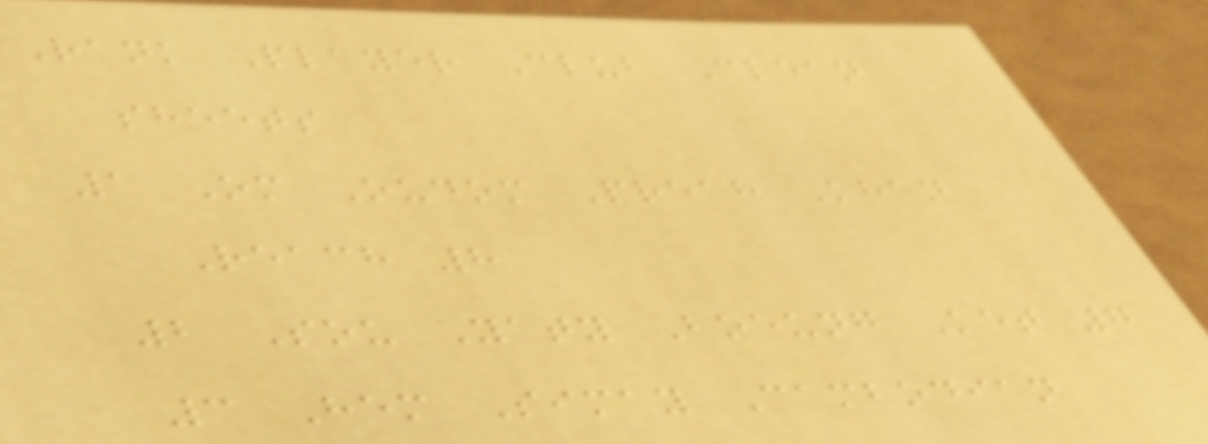Rank Player Club Clean
sheets
1 Om Oudom Preah Khan
Reach 8
2 Sou Yaty Boeung Ket 7
3 Hem Simay Cambodian
